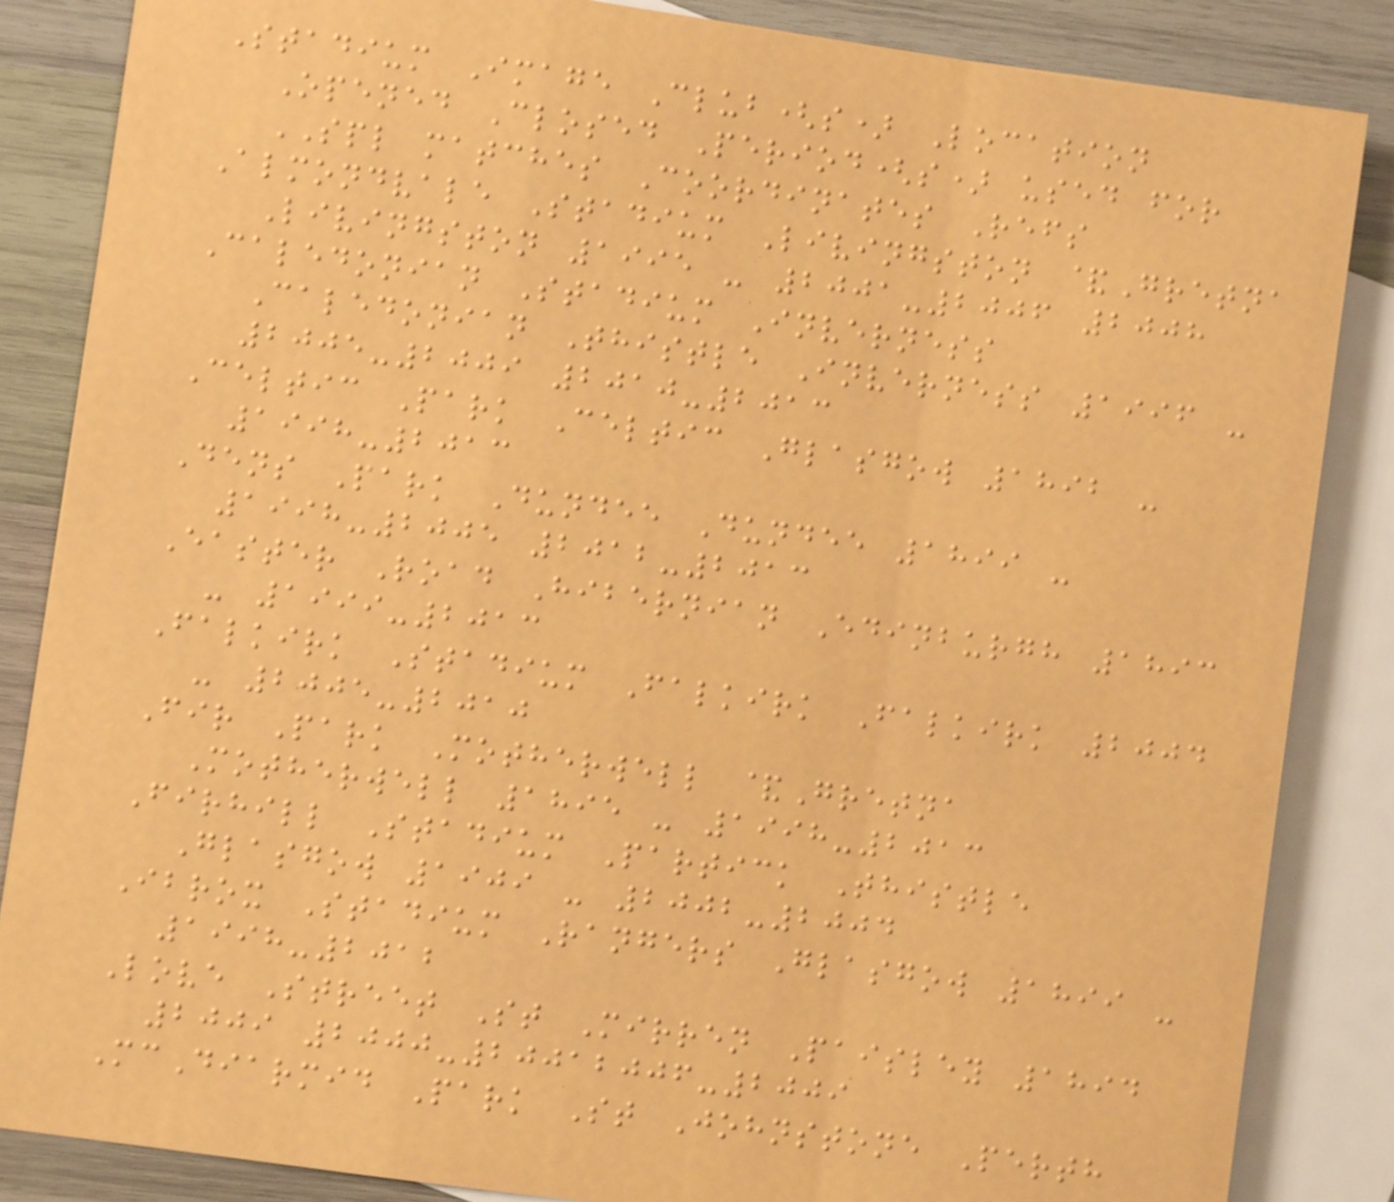Stadium Image Club(s) Location
Opened Closed Period(s) used for
SPL matches Coordinates Refs
Almondvale Stadium Livingston &Gretna
Livingston 1995 - 2001-2006 2008
Caledonian Stadium Inverness
Caledonian Thistle Inverness 1996 -
2005-2009 2010-2013
Celtic Park Celtic Glasgow 1892 -
1998-2013
Dens Park Dundee Dundee 1899 -
1998-2005 2012-2013
Easter Road Hibernian Edinburgh 1893
- 1999-2013
Falkirk Stadium Falkirk Falkirk 2004
- 2005-2010
Fir Park Motherwell &Gretna
Motherwell 1895 - 1998-2013
Firhill Stadium Partick Thistle
Glasgow 1909 - 2002-2004
Ibrox Stadium Rangers Glasgow 1899 -
1998-2012
Love Street St Mirren Paisley 1894
2009 2000-20012006-2009
McDiarmid Park St Johnstone Perth
